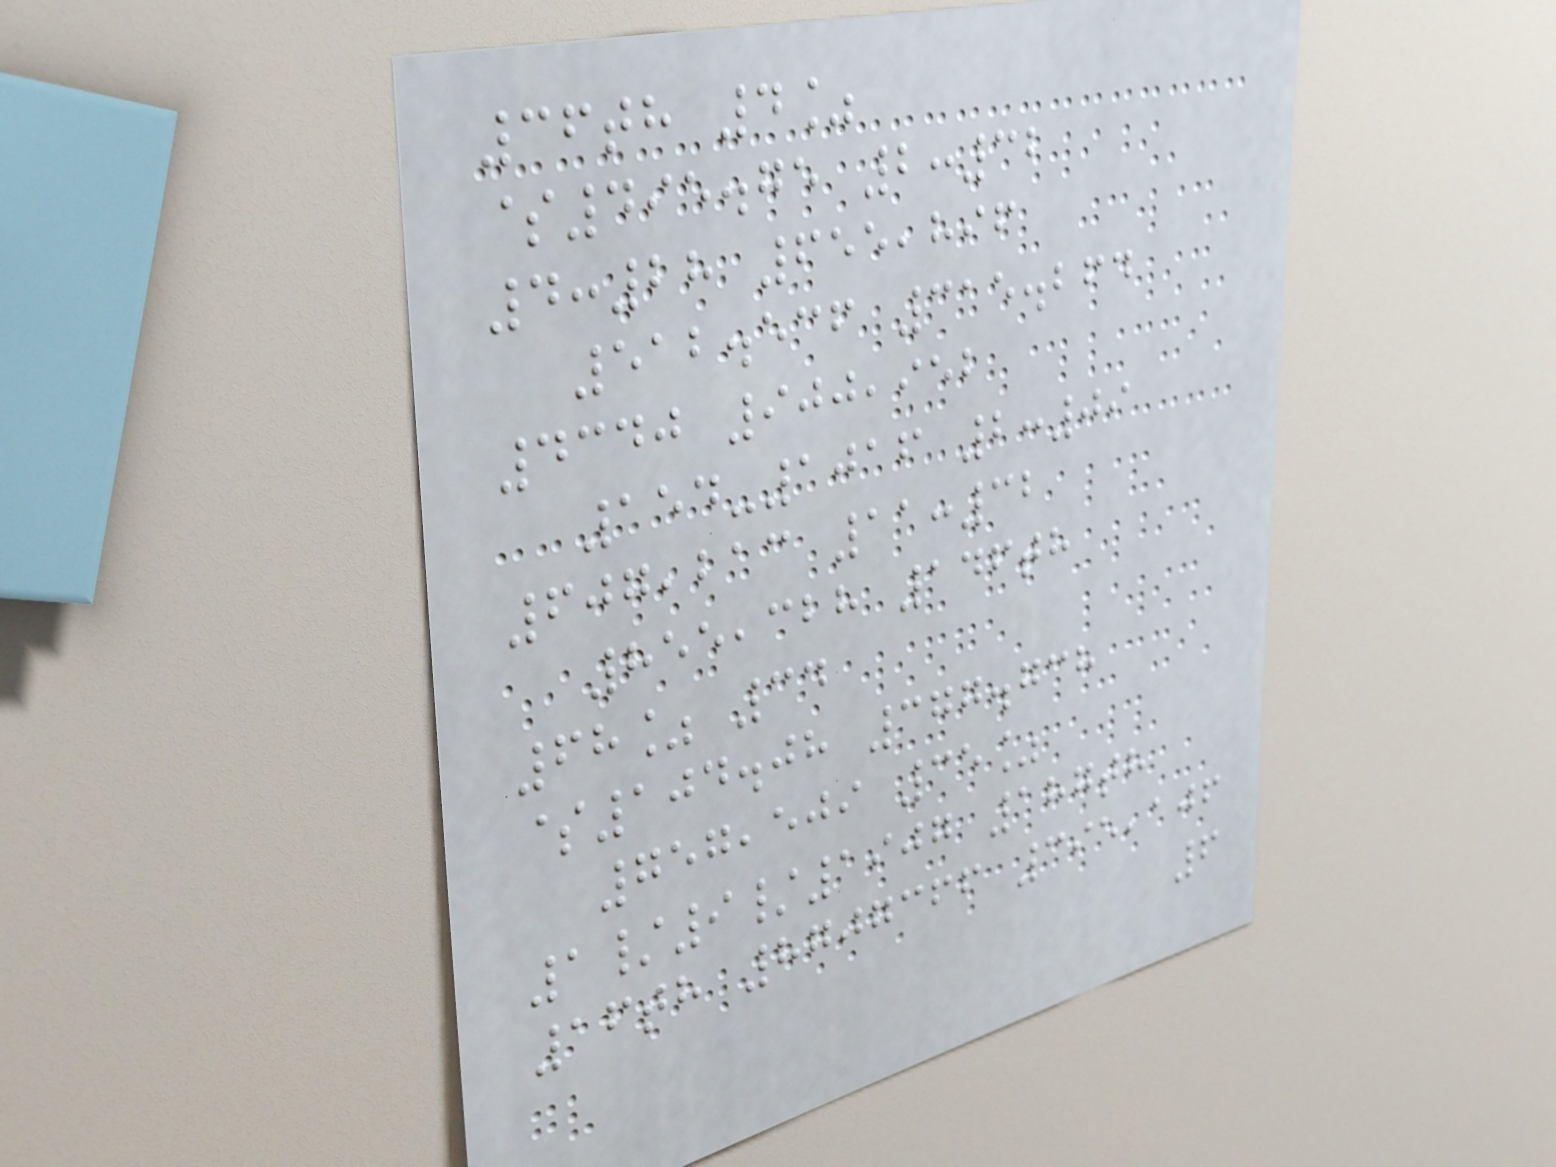36th 4%
$495.75 2:32
4:28 655,896
512.536 315.264
4340 900,952
154-1016 2:09
607,213 11:32
855,328 146th
68% 34
$104.08 377.738
757,509 35%
1/9/1907 187th
16th 8707366 395,106
6
